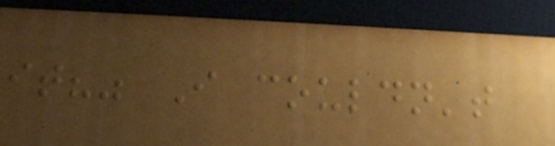it?" I couldn't
